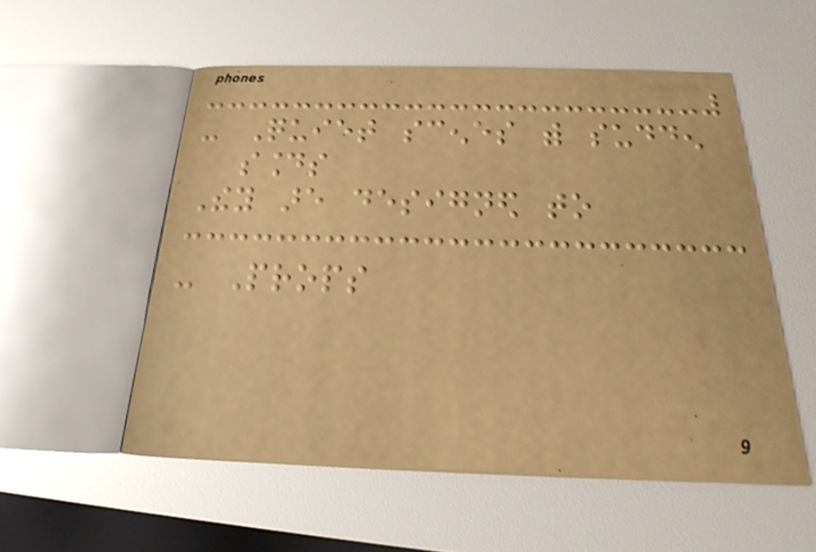- Quiet scenes with sudden
sounds
They are designed to
- Props
